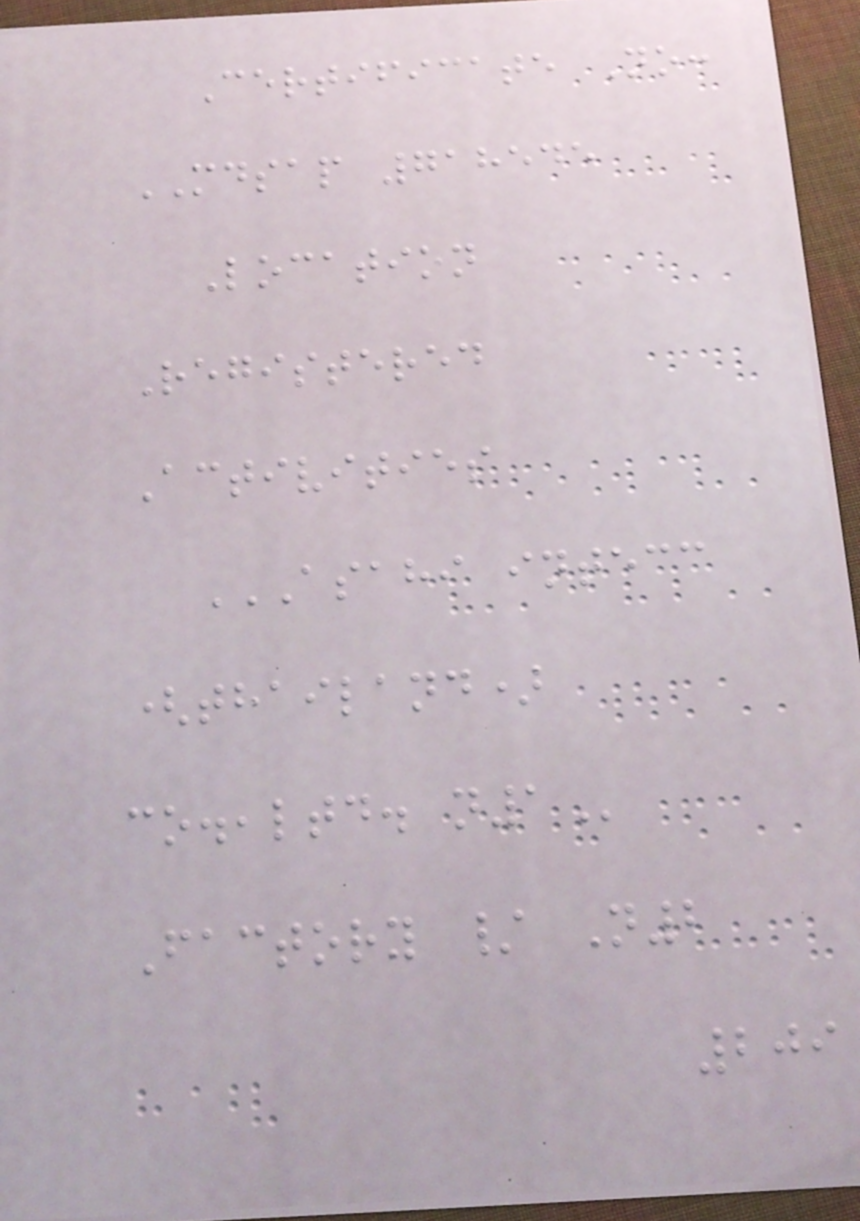Certificate No:
MDSAP 718545
Location
Registered
Activities
ASAHI INTECC
(THAILAND)
CO.,LTD. N1
Factory / N2
209
